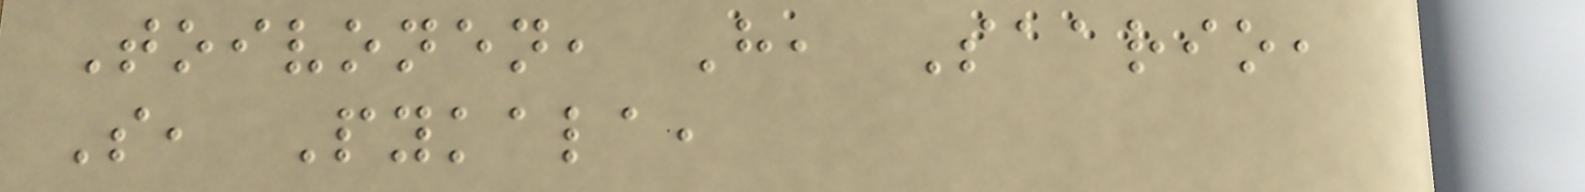Toivonen, H, Saario,
S, Pykala,
